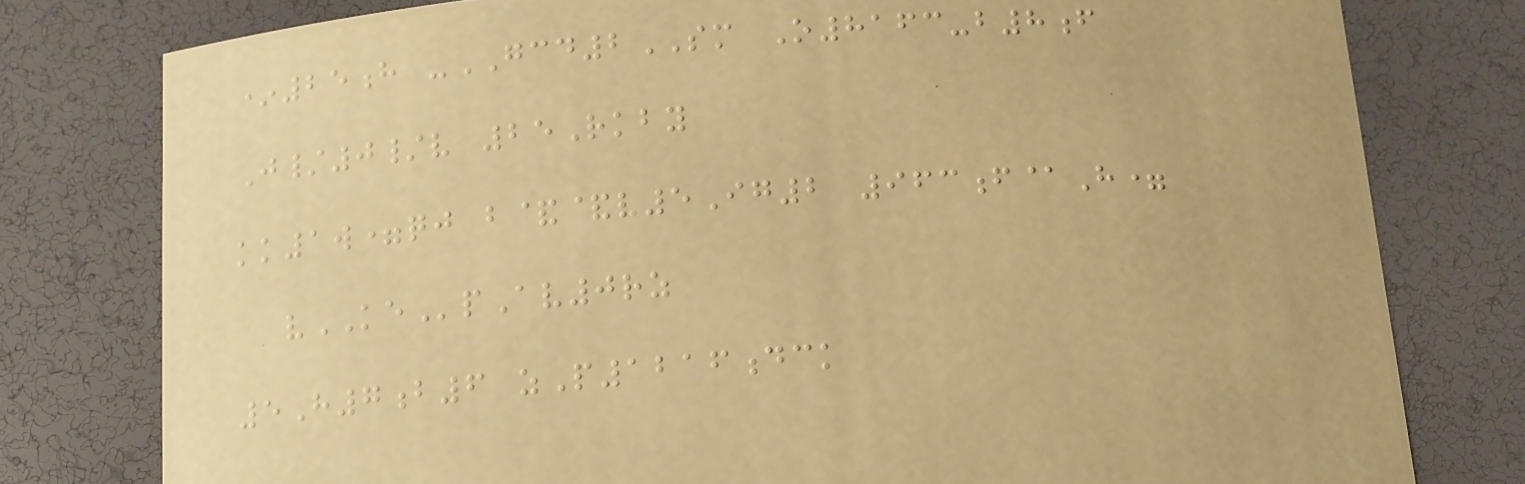*25h -GCD2SM O8163-b8f
J/0/v 25Rkby
kk1w=qj b&&v5Ig2 963f@H=
vKEpAv0rz
5H7b6 zP1216dck
